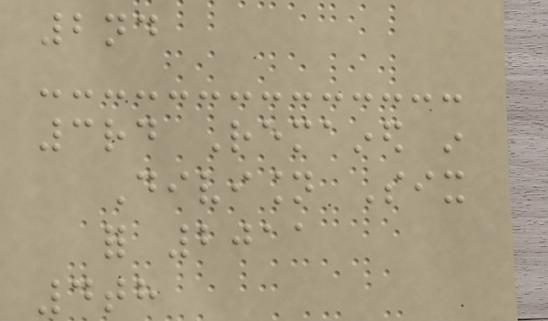2nd
3rd Remained in
Division Six
for 2011
4th
